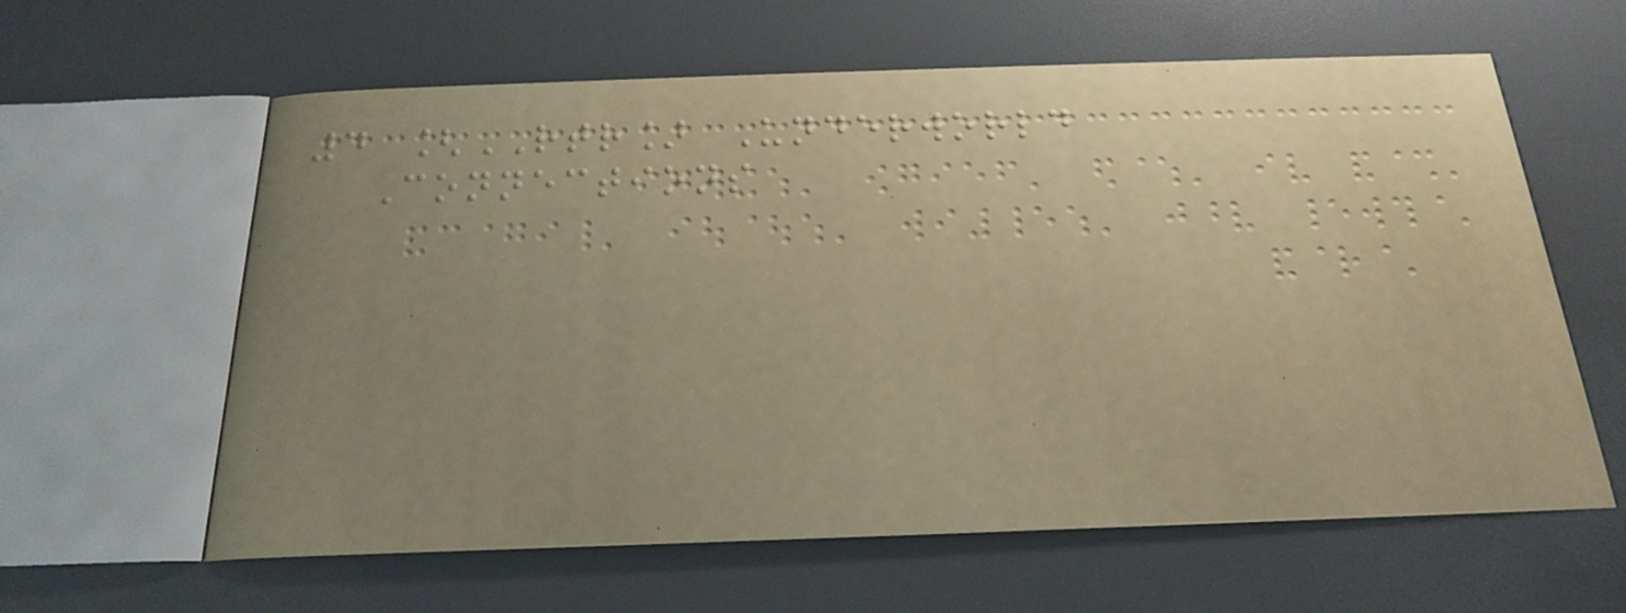4 [RTR] Underworld
Connections
